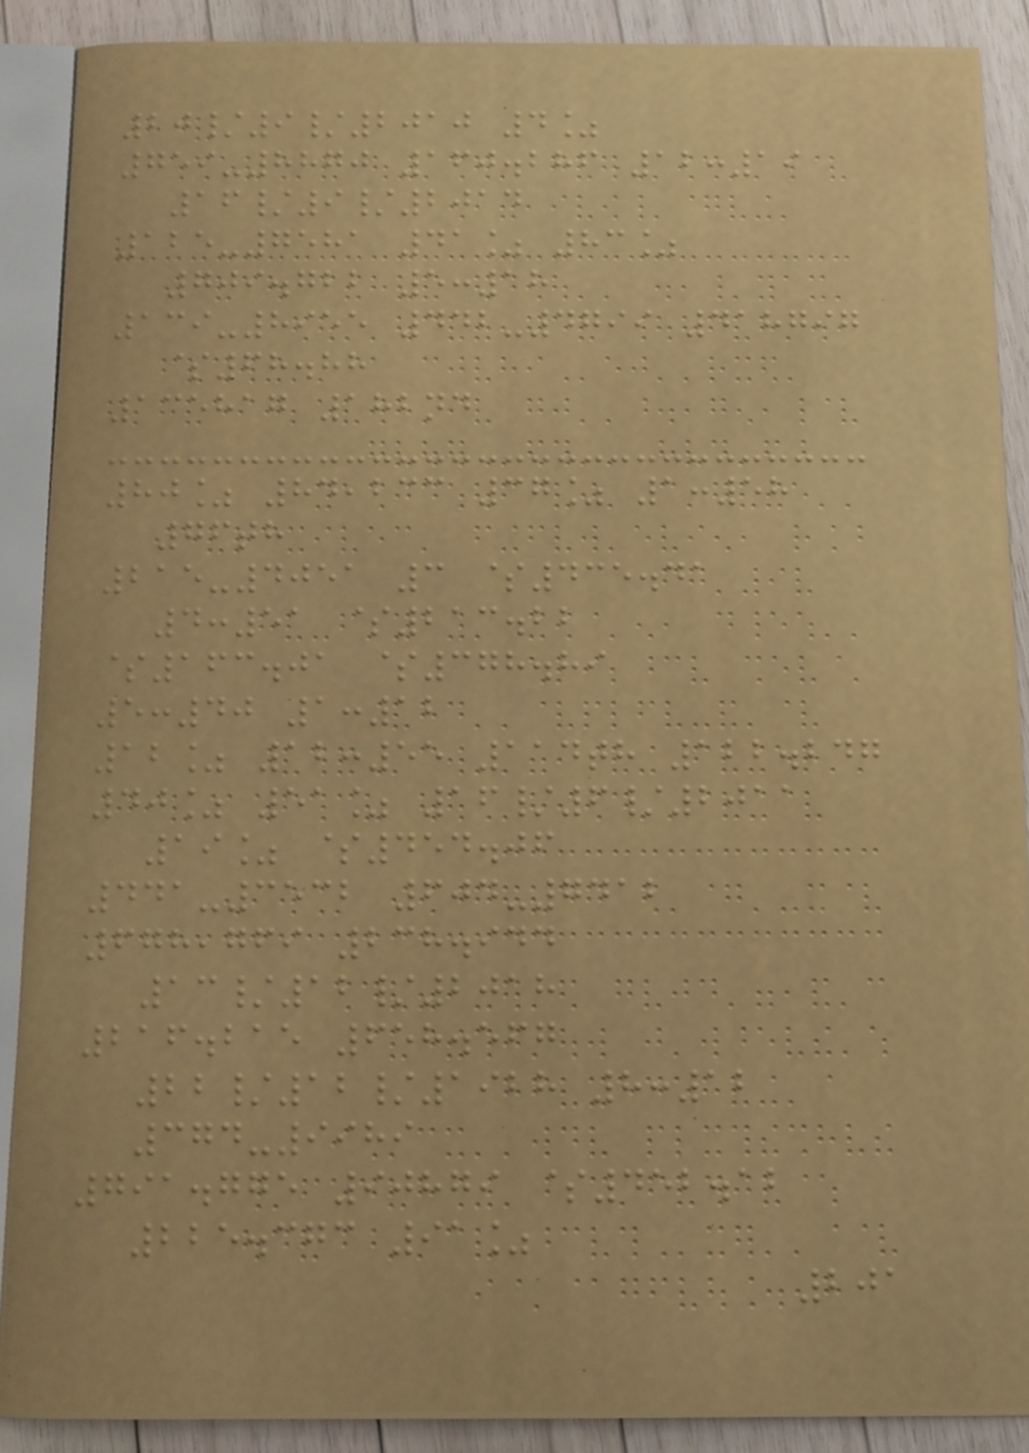20/9/2010 4%
759-8870 160.286 12:19
16/9/2014
125-7581 41% 83%
709.722 5:18
139-8955 442-4799 418797
$68.88
135817 182nd
80% 84,233 37% 1:58
76th
215-4051 3 $435.41
4:51 $213.22
$163.01 $378.89
5:40 1:12
12% 12:55 114th 122.247
40% 51% 16/6/2011
19% $454.06
441-3532 604-7412
678,769 238.944
13/12/2018
216.215 658.567
22/12/1928 8:12
374-9989
791.775 90879 $452.12
225.373 91%
201
